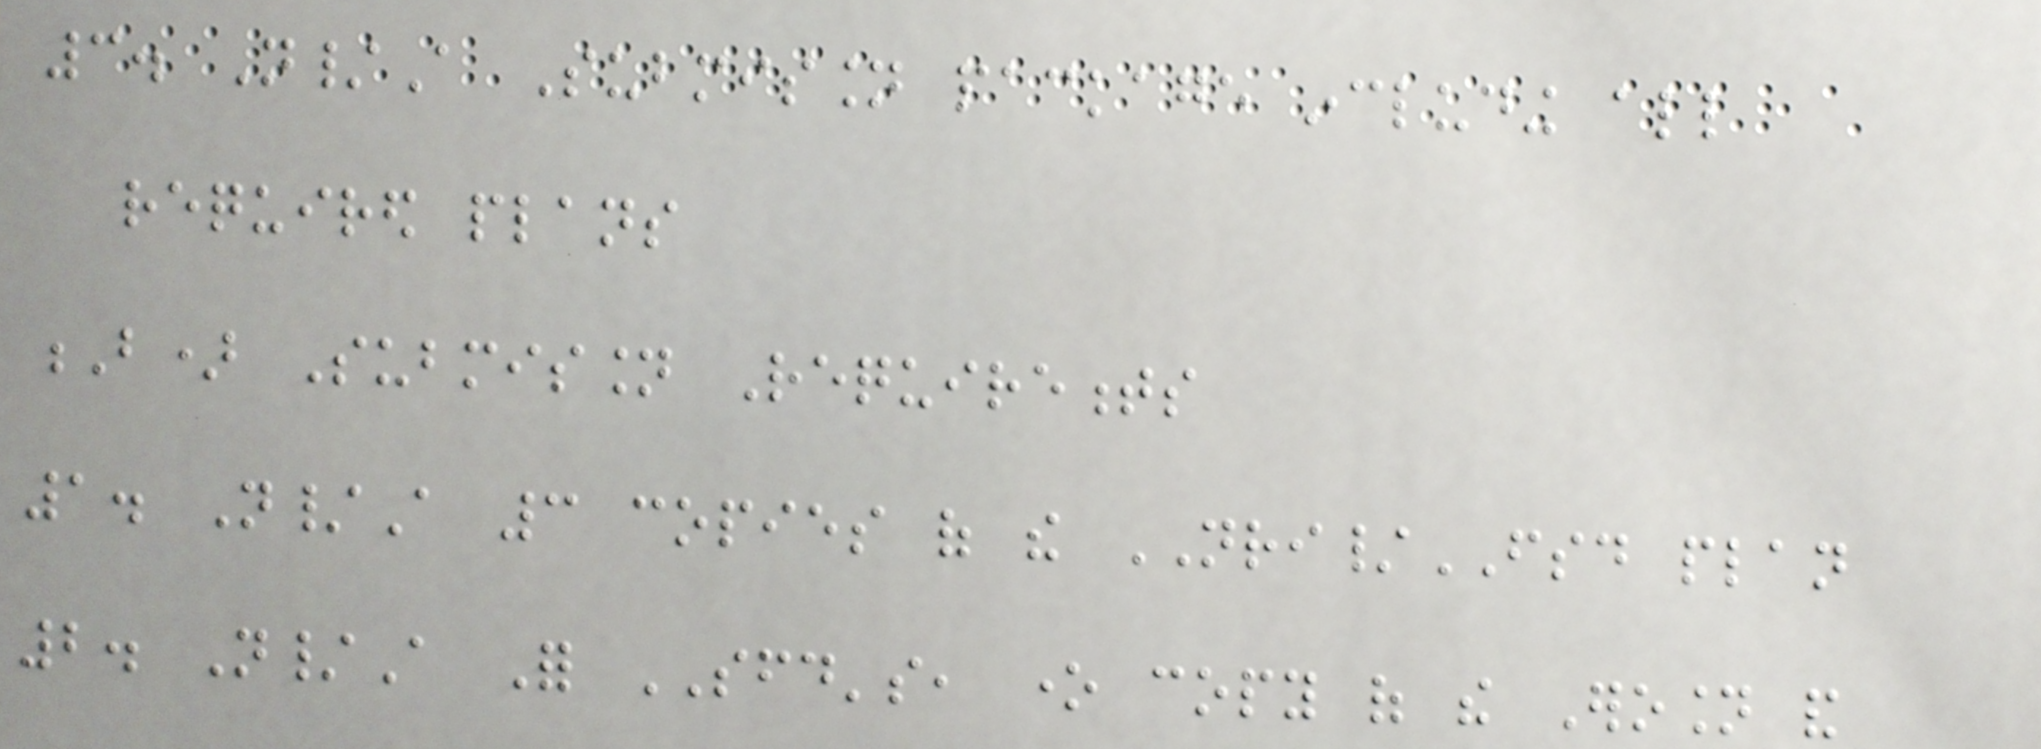3. N/A Submission package including all
required plans
B) Submission Requirements
1. N/A 3 copies of the NRI/FSD plan
2. N/A For SFD's, one copy of the Erosion and
